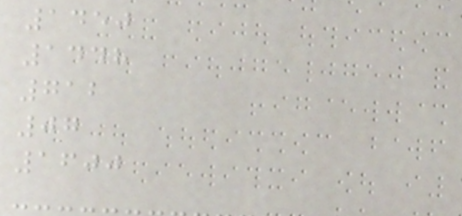1450
1448
712
07
1600
